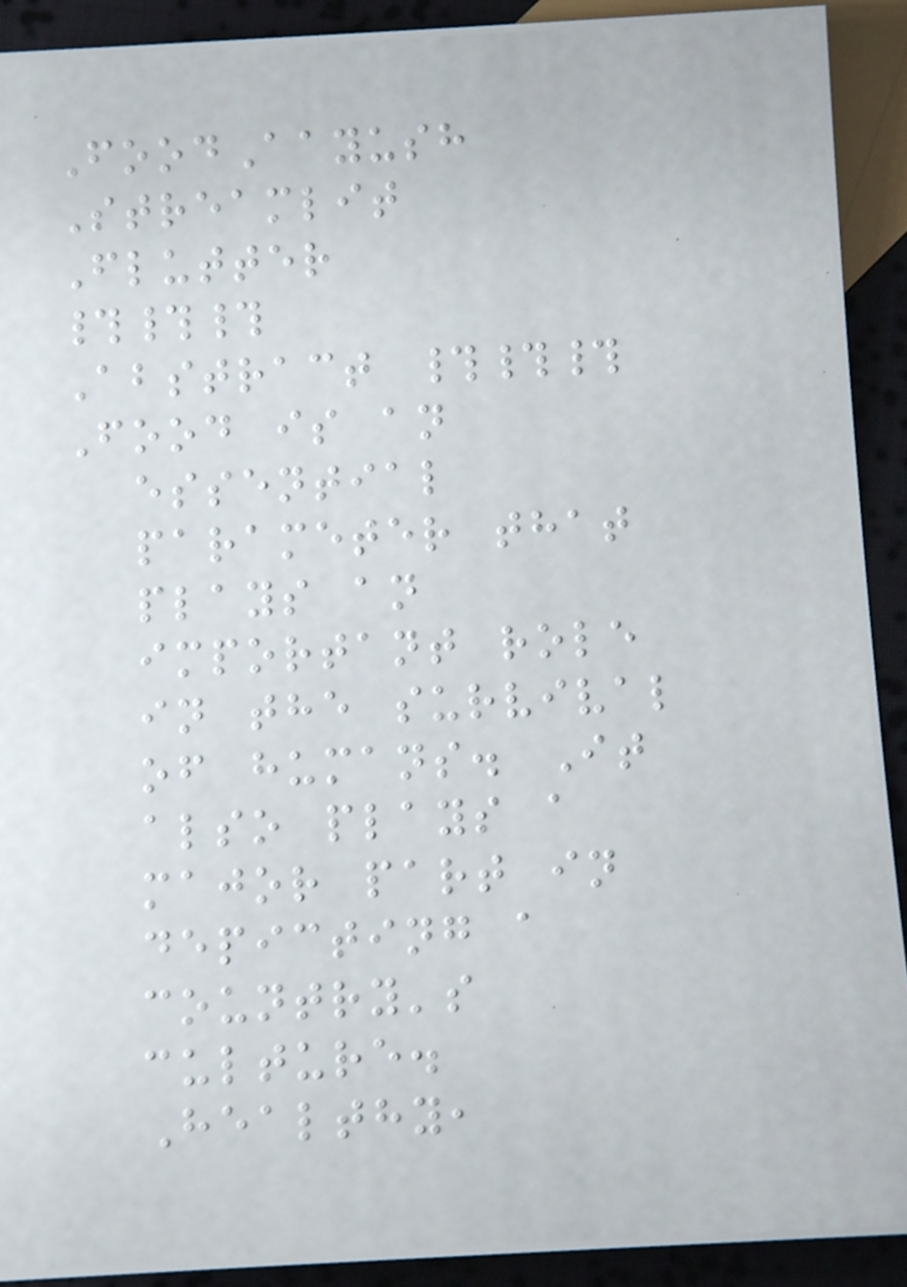FoodAayush
Streamlit
Flutter
###
Abstract ###
Food is an
essential
parameter that
plays an
important role
in the survival
of humans. It
also plays a
major part in
depicting a
country's
culture.
Healthy,
